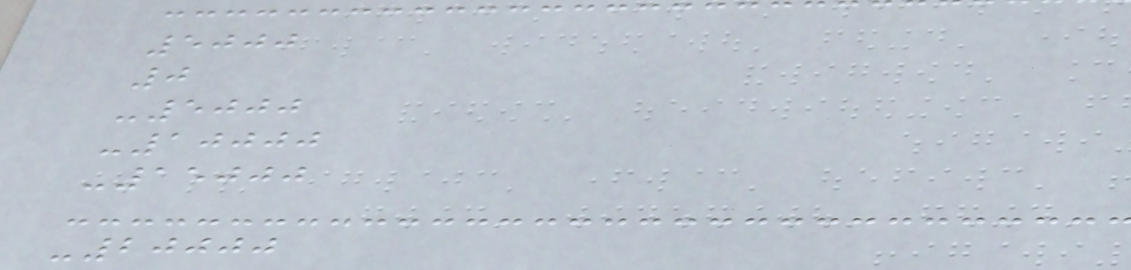5000
0
-5000
-10000
-15000
-20000
